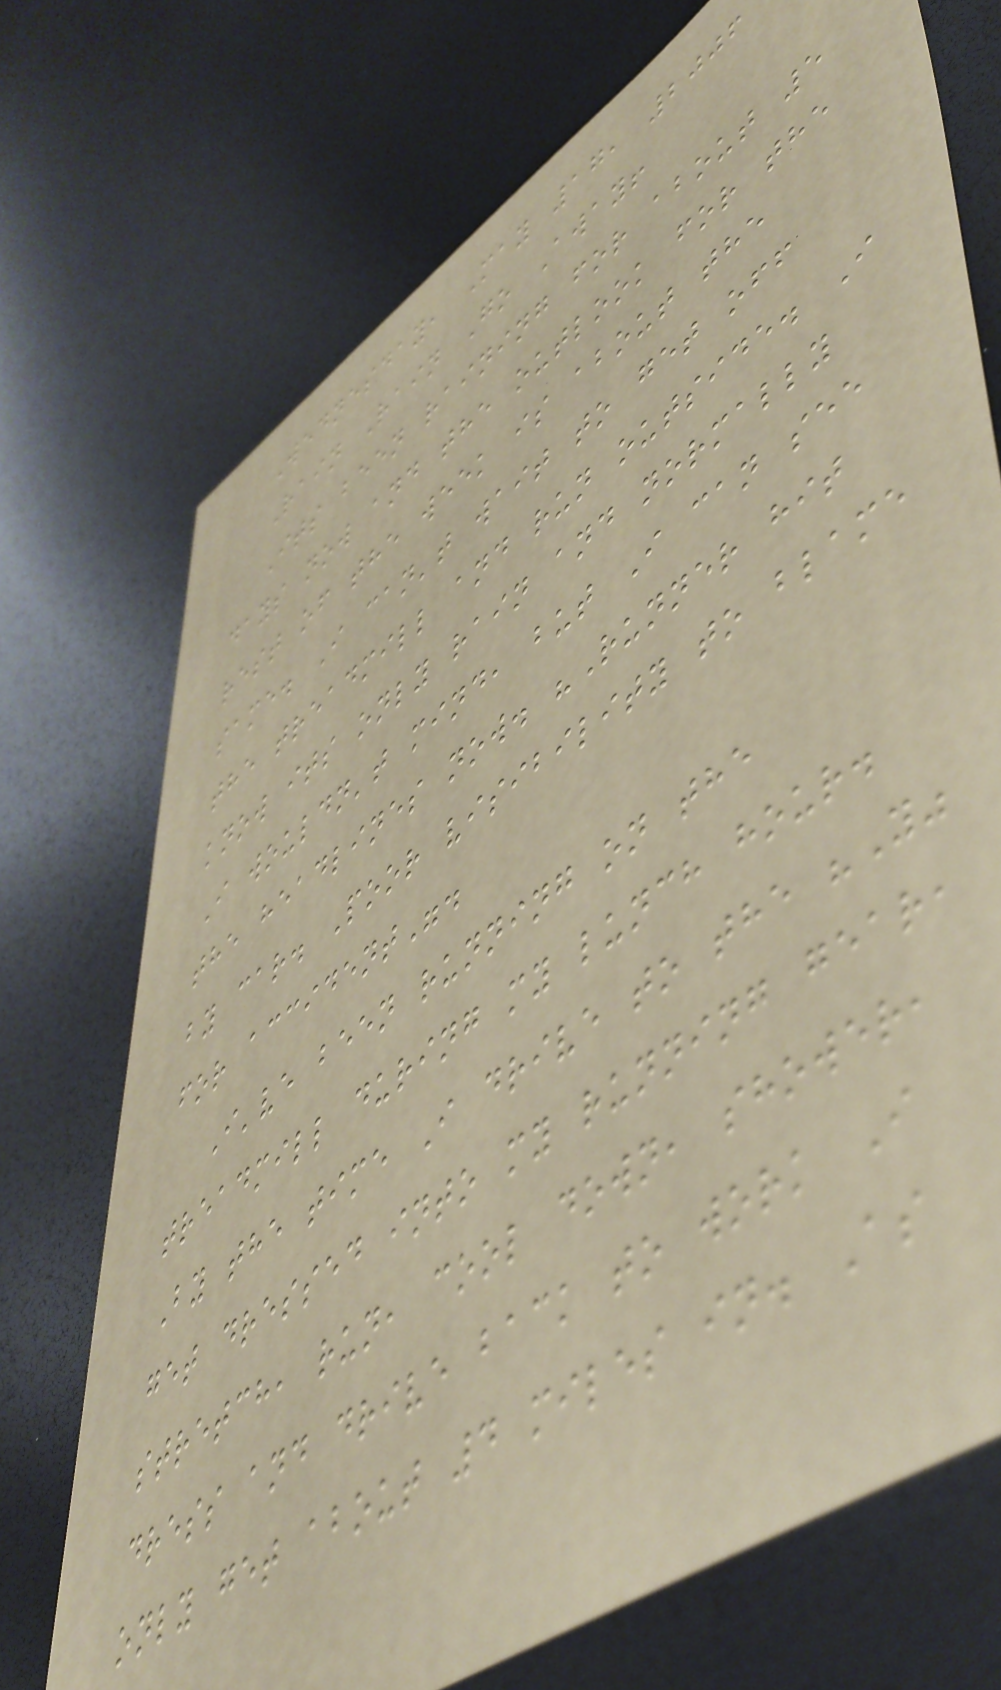Wednesday, May 17, 2006
Rain Rain Go Away!
Its been raining for about 5
days now and the outlook for the
rest of the week is about the
same. I can't wait to get off
the treadmill and run outside. I
know its only rain and normally
I wouldn't mind, but I can see
the headlines now. "Runner hit
by car. Poor visibility to blame
for accident".
I've been running on the
treadmill during my lunch hour.
By the time I drive to the "Y"
get dressed into my running gear,
stretch, run, cool down, shower,
dress and drive back to work I
only get about 4 miles in. As
